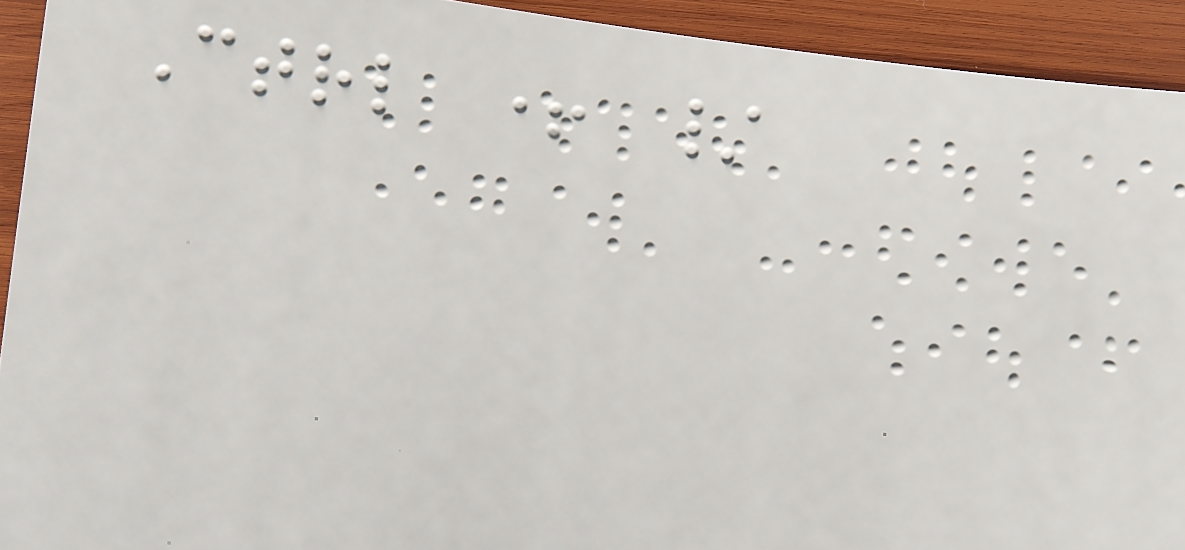Ctrl + /
